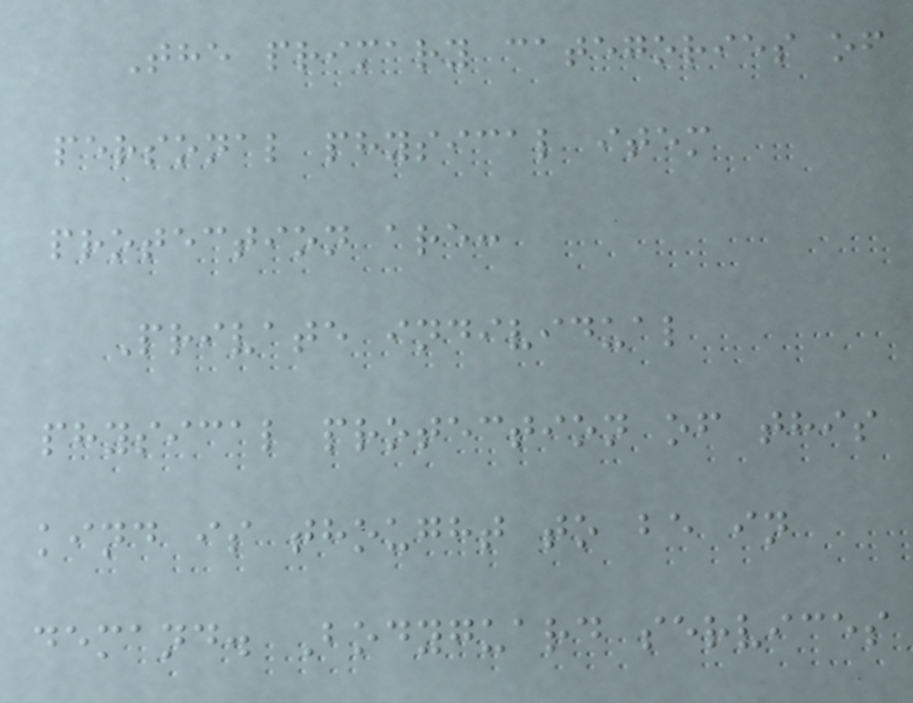The primary categories of
personal physical item
protection are:
Private individual
physical protection of this
kind is thought to be in
demand. Bodyguard services
